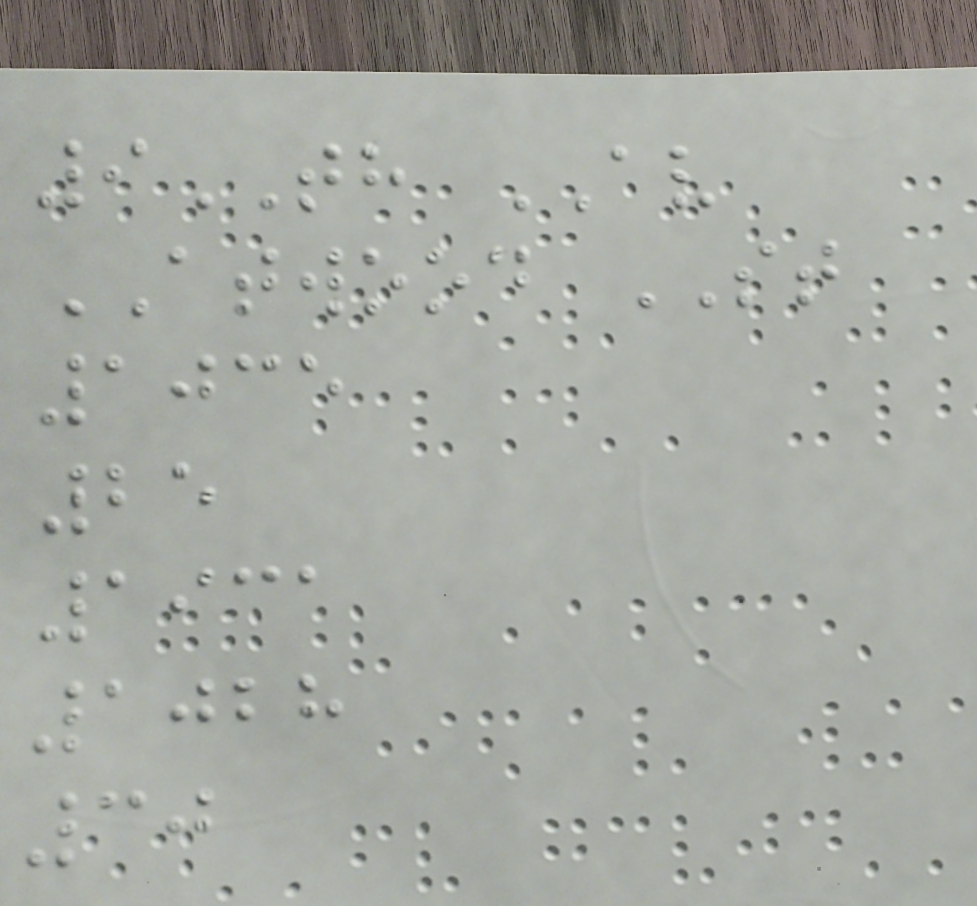9TH AV
ATWOOD ST
1035
25
1931
1028
30
